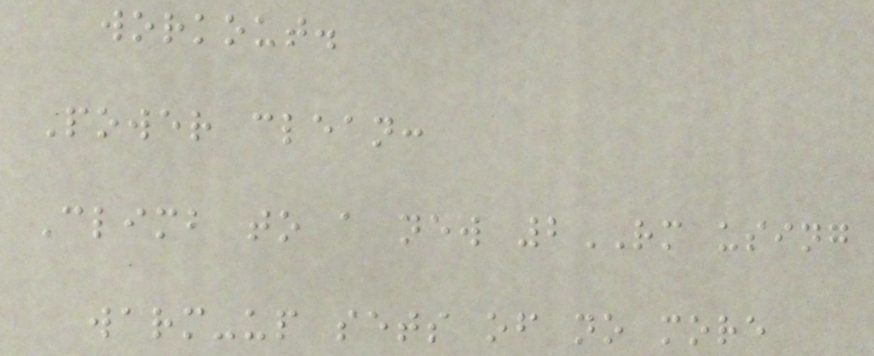workout.
Power clean:
Climb to a new 2RM using
warm-up sets of no more
